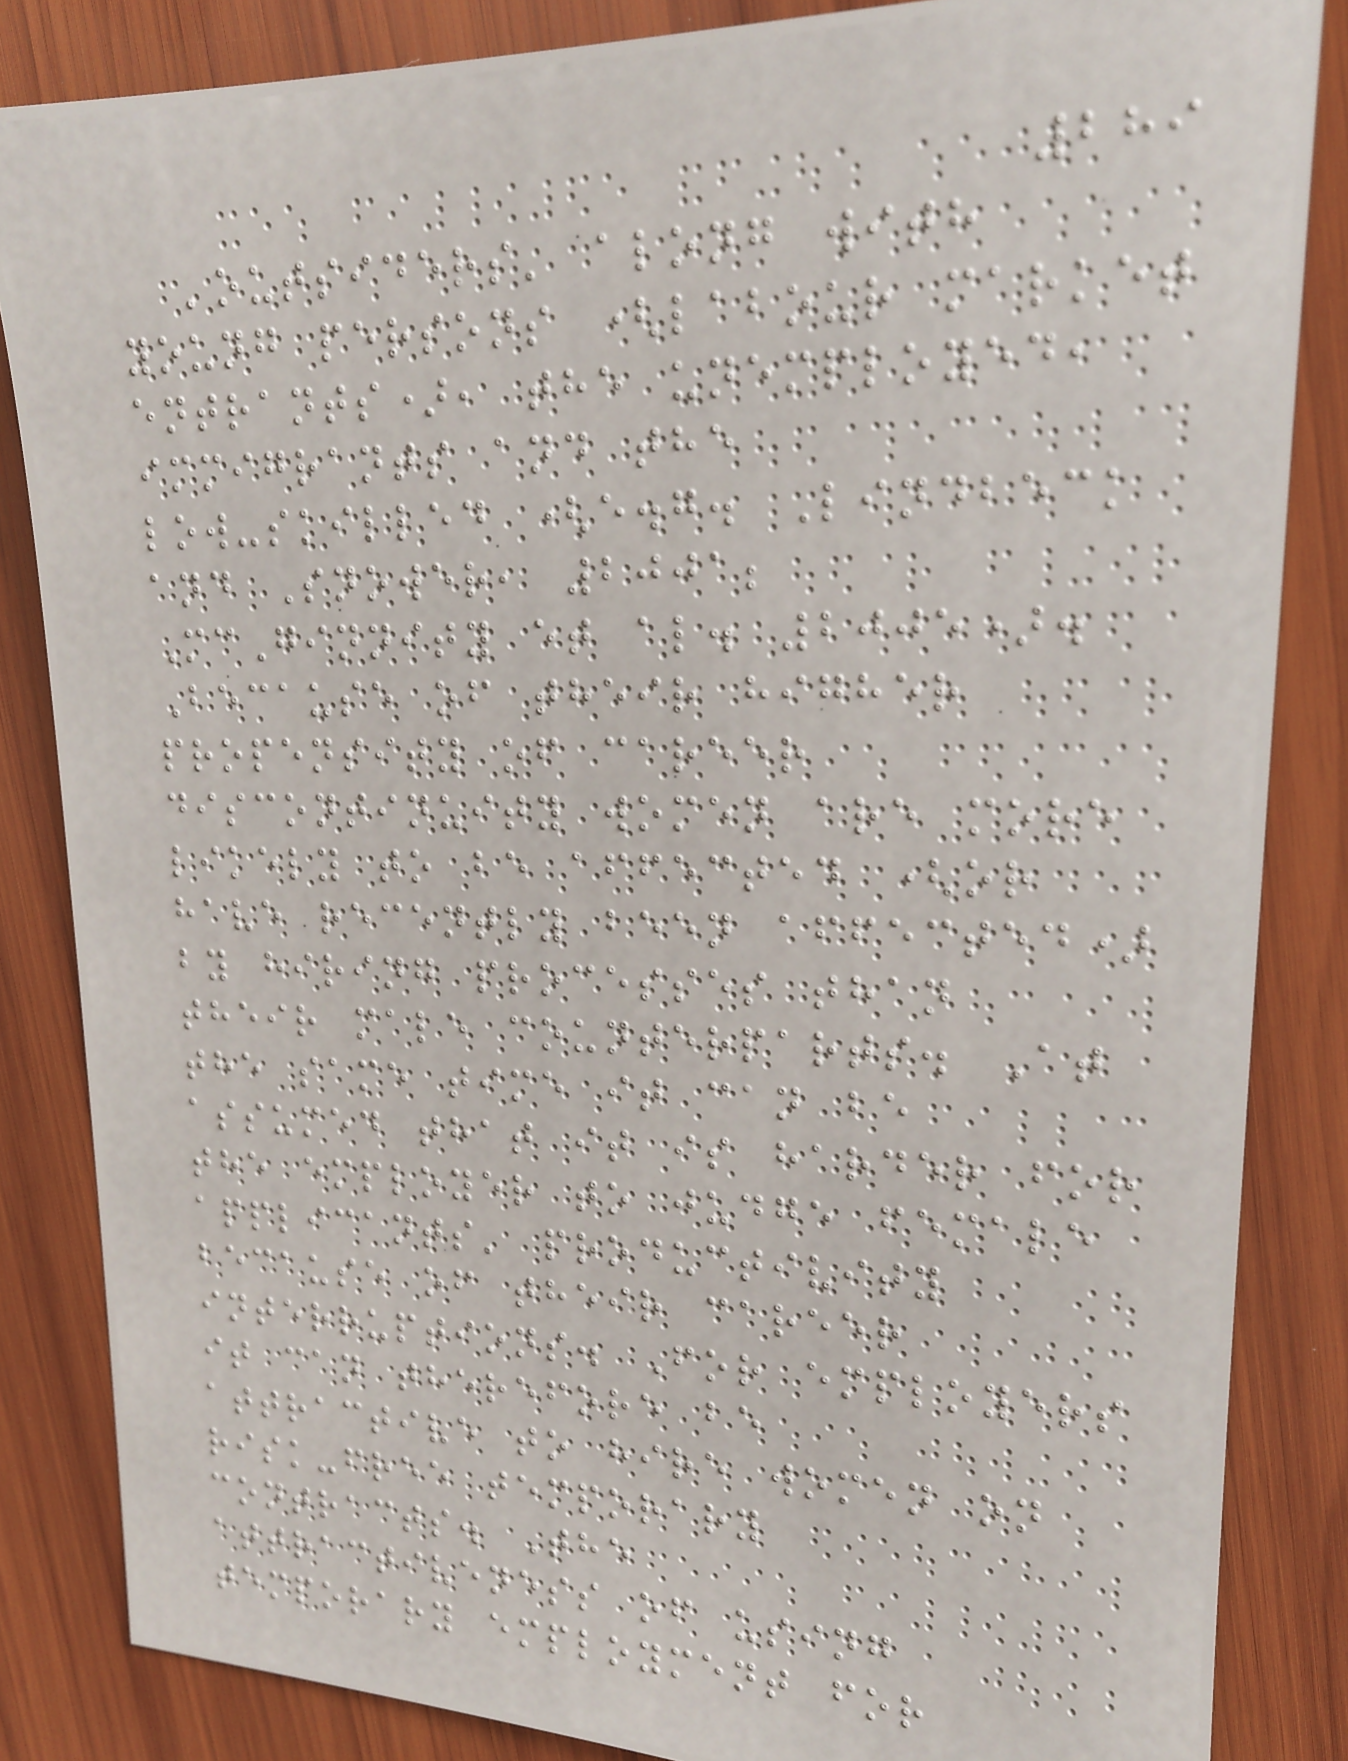289
'outsiders' along with
young persons (labour market
entrants), the unemployed,
immigrants and the
low-skilled (e.g. Lindbeck
and Snower, 2001;
McGinnity et al. 2005).
Because of their higher
propensity of career
discontinuity women are more
likely to be affected (or
have recently been affected)
by hiring processes than
their male counterparts. At
the same time it can be
assumed that it is harder for
the employer to judge female
applicants' productivity
because of their career
interruptions. For employers
it can therefore be
attractive to hire women on
risk-free temporary
contracts. The
attractiveness of using
temporary employment for
